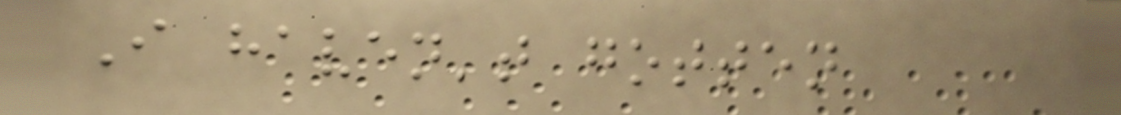I haven't gotten
